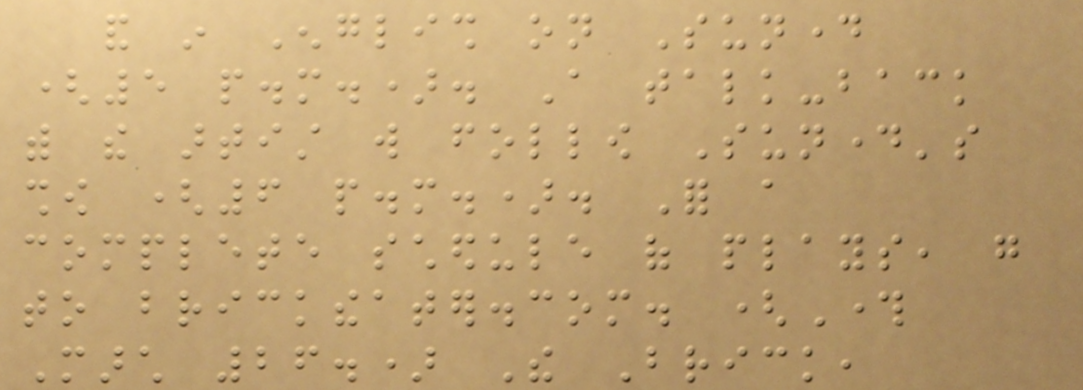and in English on Sunday
(5 p.m.). A talk-back
with the artist will follow Sunday's
show (6 p.m.). For a
complete schedule of plays, go
to bricktheater.com. (Through
March 26.) The Brick,
